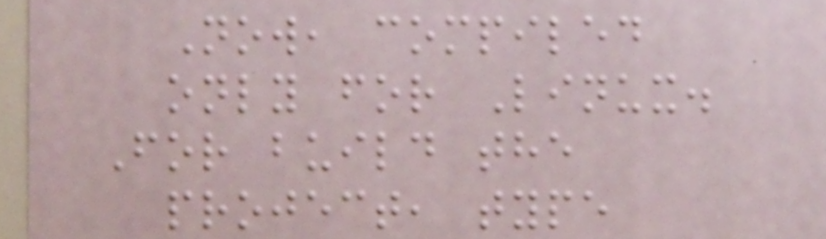Now, compiled
only for Linux.
For build the
project, type
